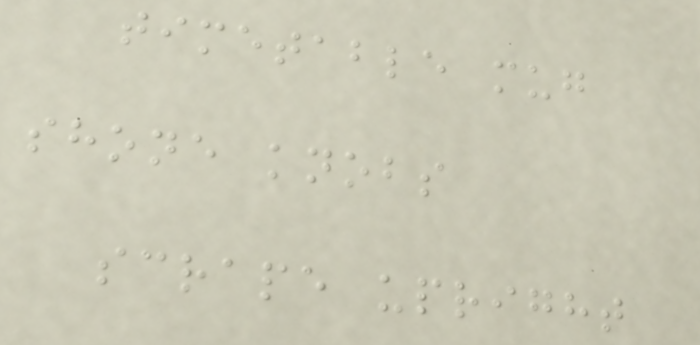timetable mug
shone knobs
scrape upright
